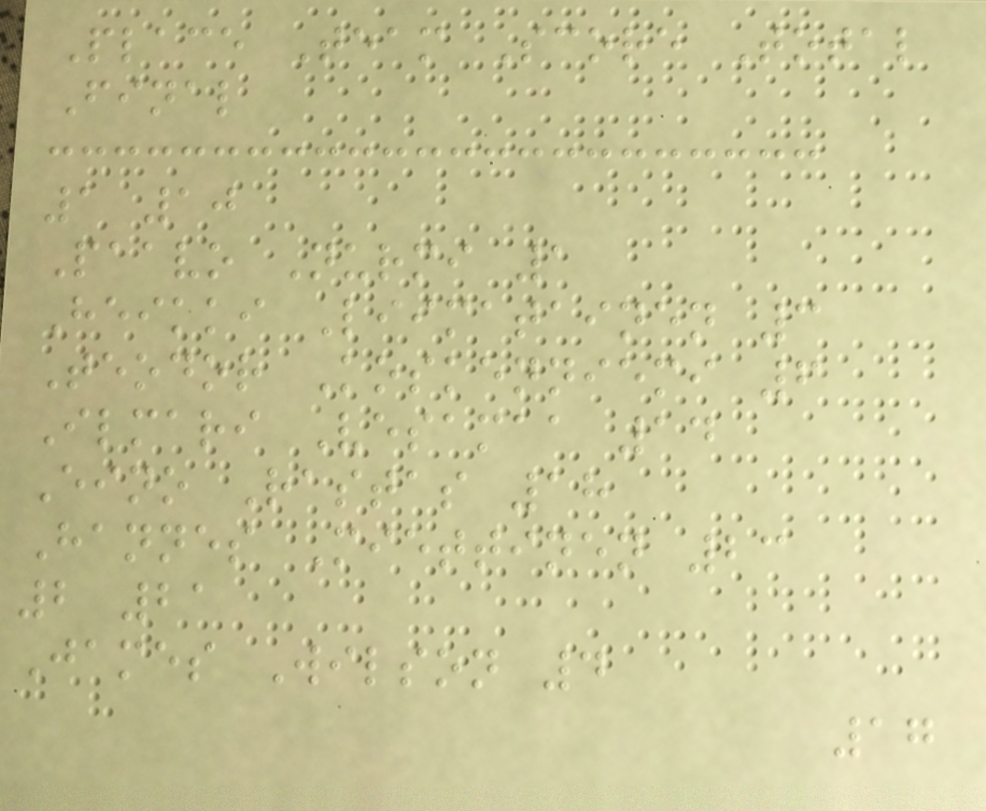Place Team Score Total
Final
1 10
Paavo Nurmi 1
Heikki Liimatainen 3
Teodor Koskenniemi 6
Ilmari Vesamaa 14
Eino Rastas 18
Hannes Miettinen 23
2 21
James Wilson 4
17
